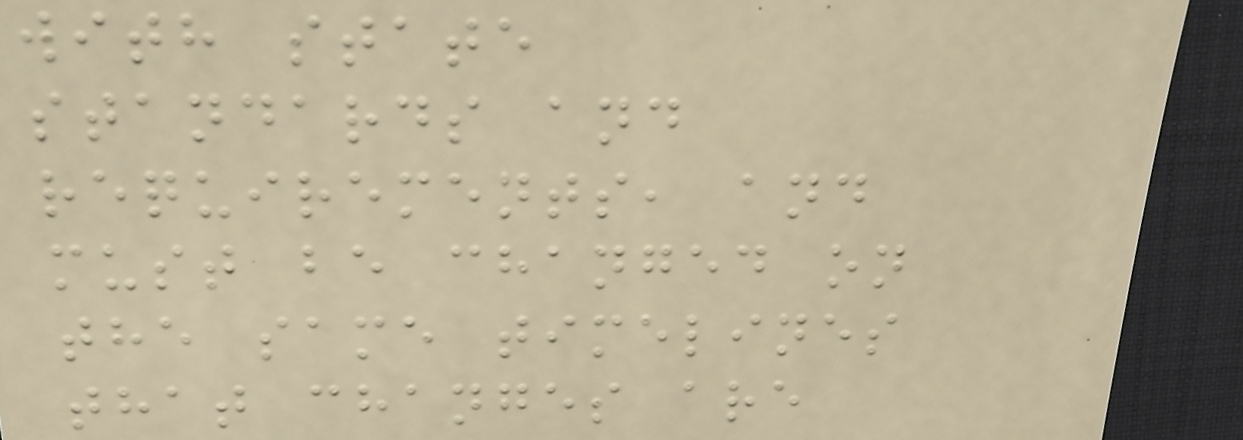with state
standards and
requirements, and
must be changed on
the same timelines
that changes are
